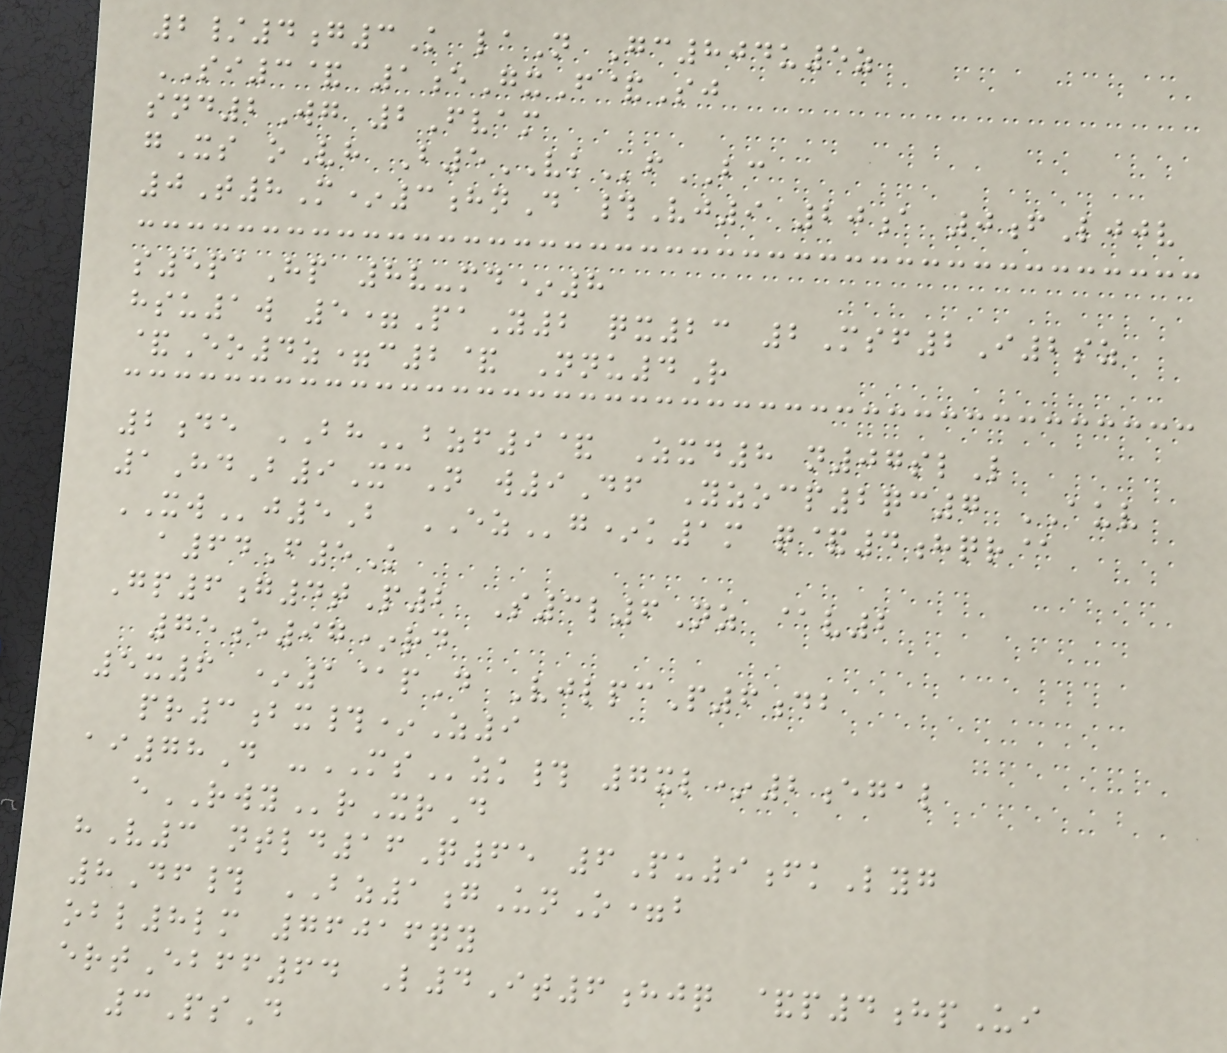2/4g3K laN Gc804u5z
SI3& 1eGxF&Sj
snd2Wg 2Fvam
gXs oVh B5VKfBC
0T8M*3hnD #Vj9 20a 0fLjjv
s5paHp 8v-md*8
hsu1w 5=PaY2 qx23 2Msf2I2sz
&Eo4z=c2& Nnu4R
2de BHbzf9& Zxd8 n07slL
1HdB9XcN w9Df Yzocp2qc7 AUV
XWj5B EZg*k1m q&4hqr@
a64F5K
Gp6g4tP2 S3l6Nz @v2
75e97*rd
5x6 *1@pD VjlpcP6db
pr3bx#*Z9
ai78D -MSzk# 7xl*2egal
eRWYrXrD
hV3 ntld16Q65 6Pu9fkLyg
8Df# BZ1gUnO=b
obl8lm 76016qy
ertEbff64 L4It6hjq &p4hpUi
3PsD
